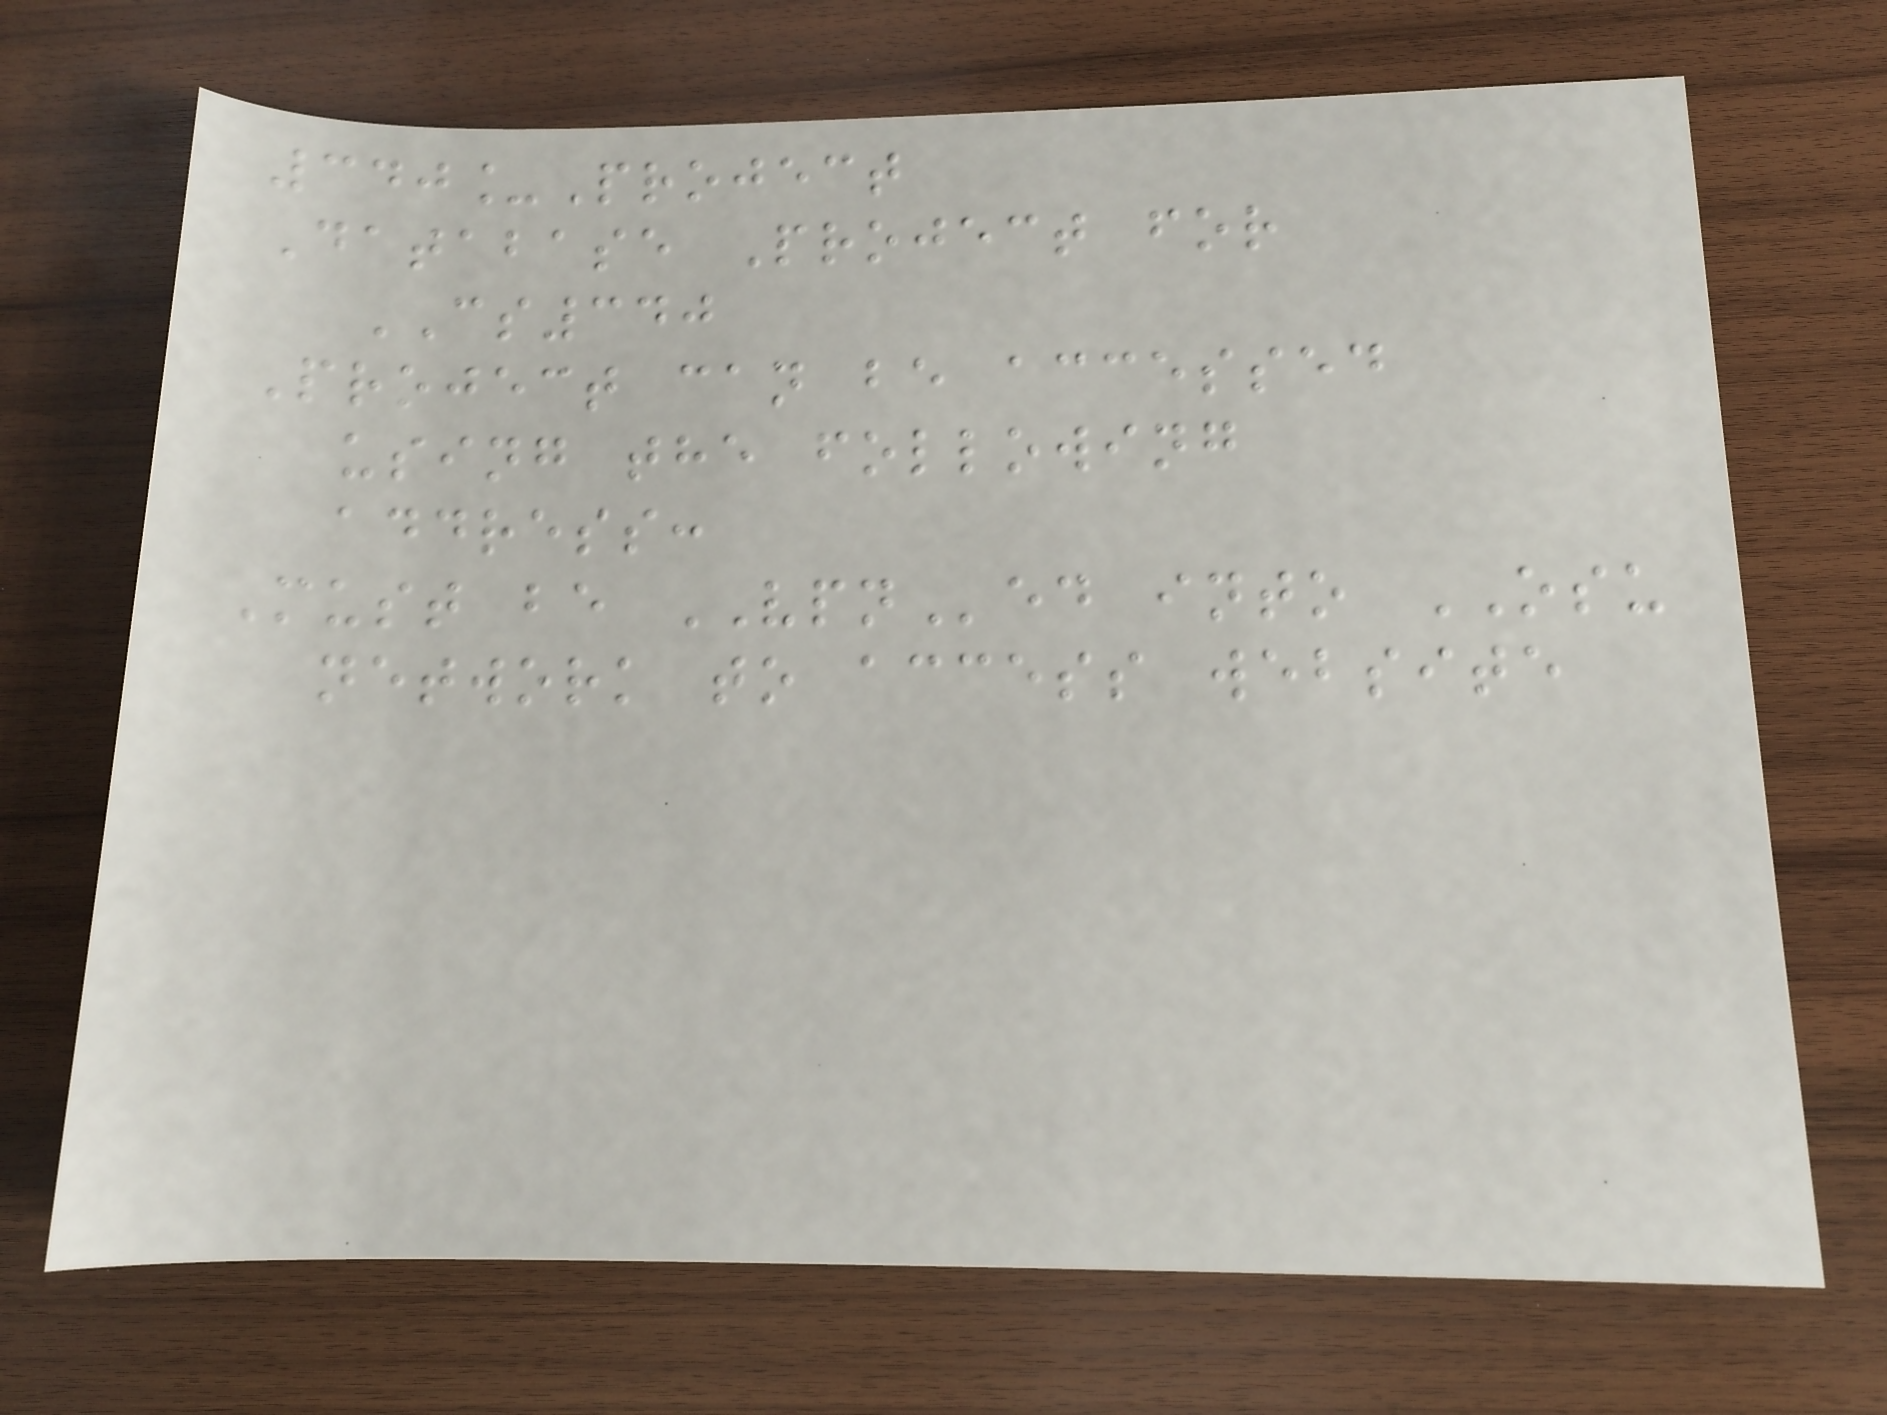340_Project
Database Project for
CS340
Project can be accessed
using the following
address:
Must be VPNed into OSU
network to access website
